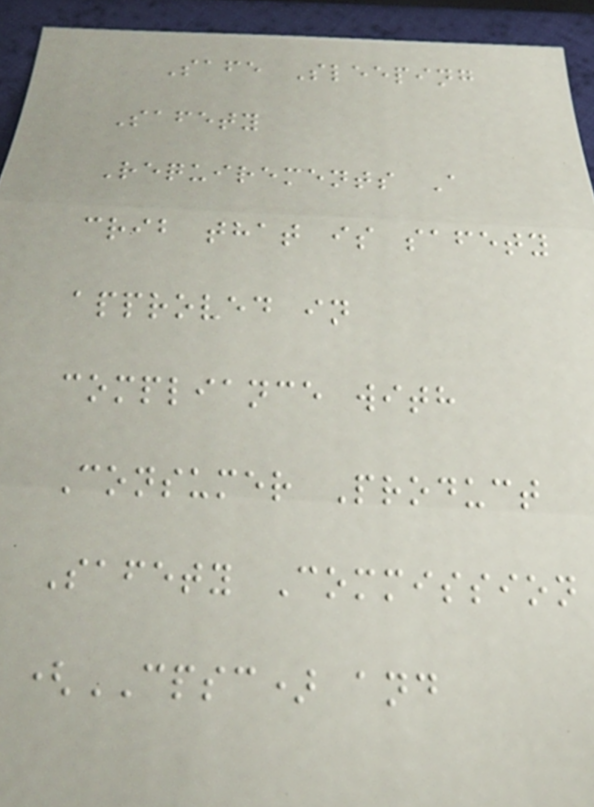Safe Sleeping
Safety
Requirements A
crib that is safety
approved in
compliance with
Consumer Product
Safety Commission
(CPSC) and
